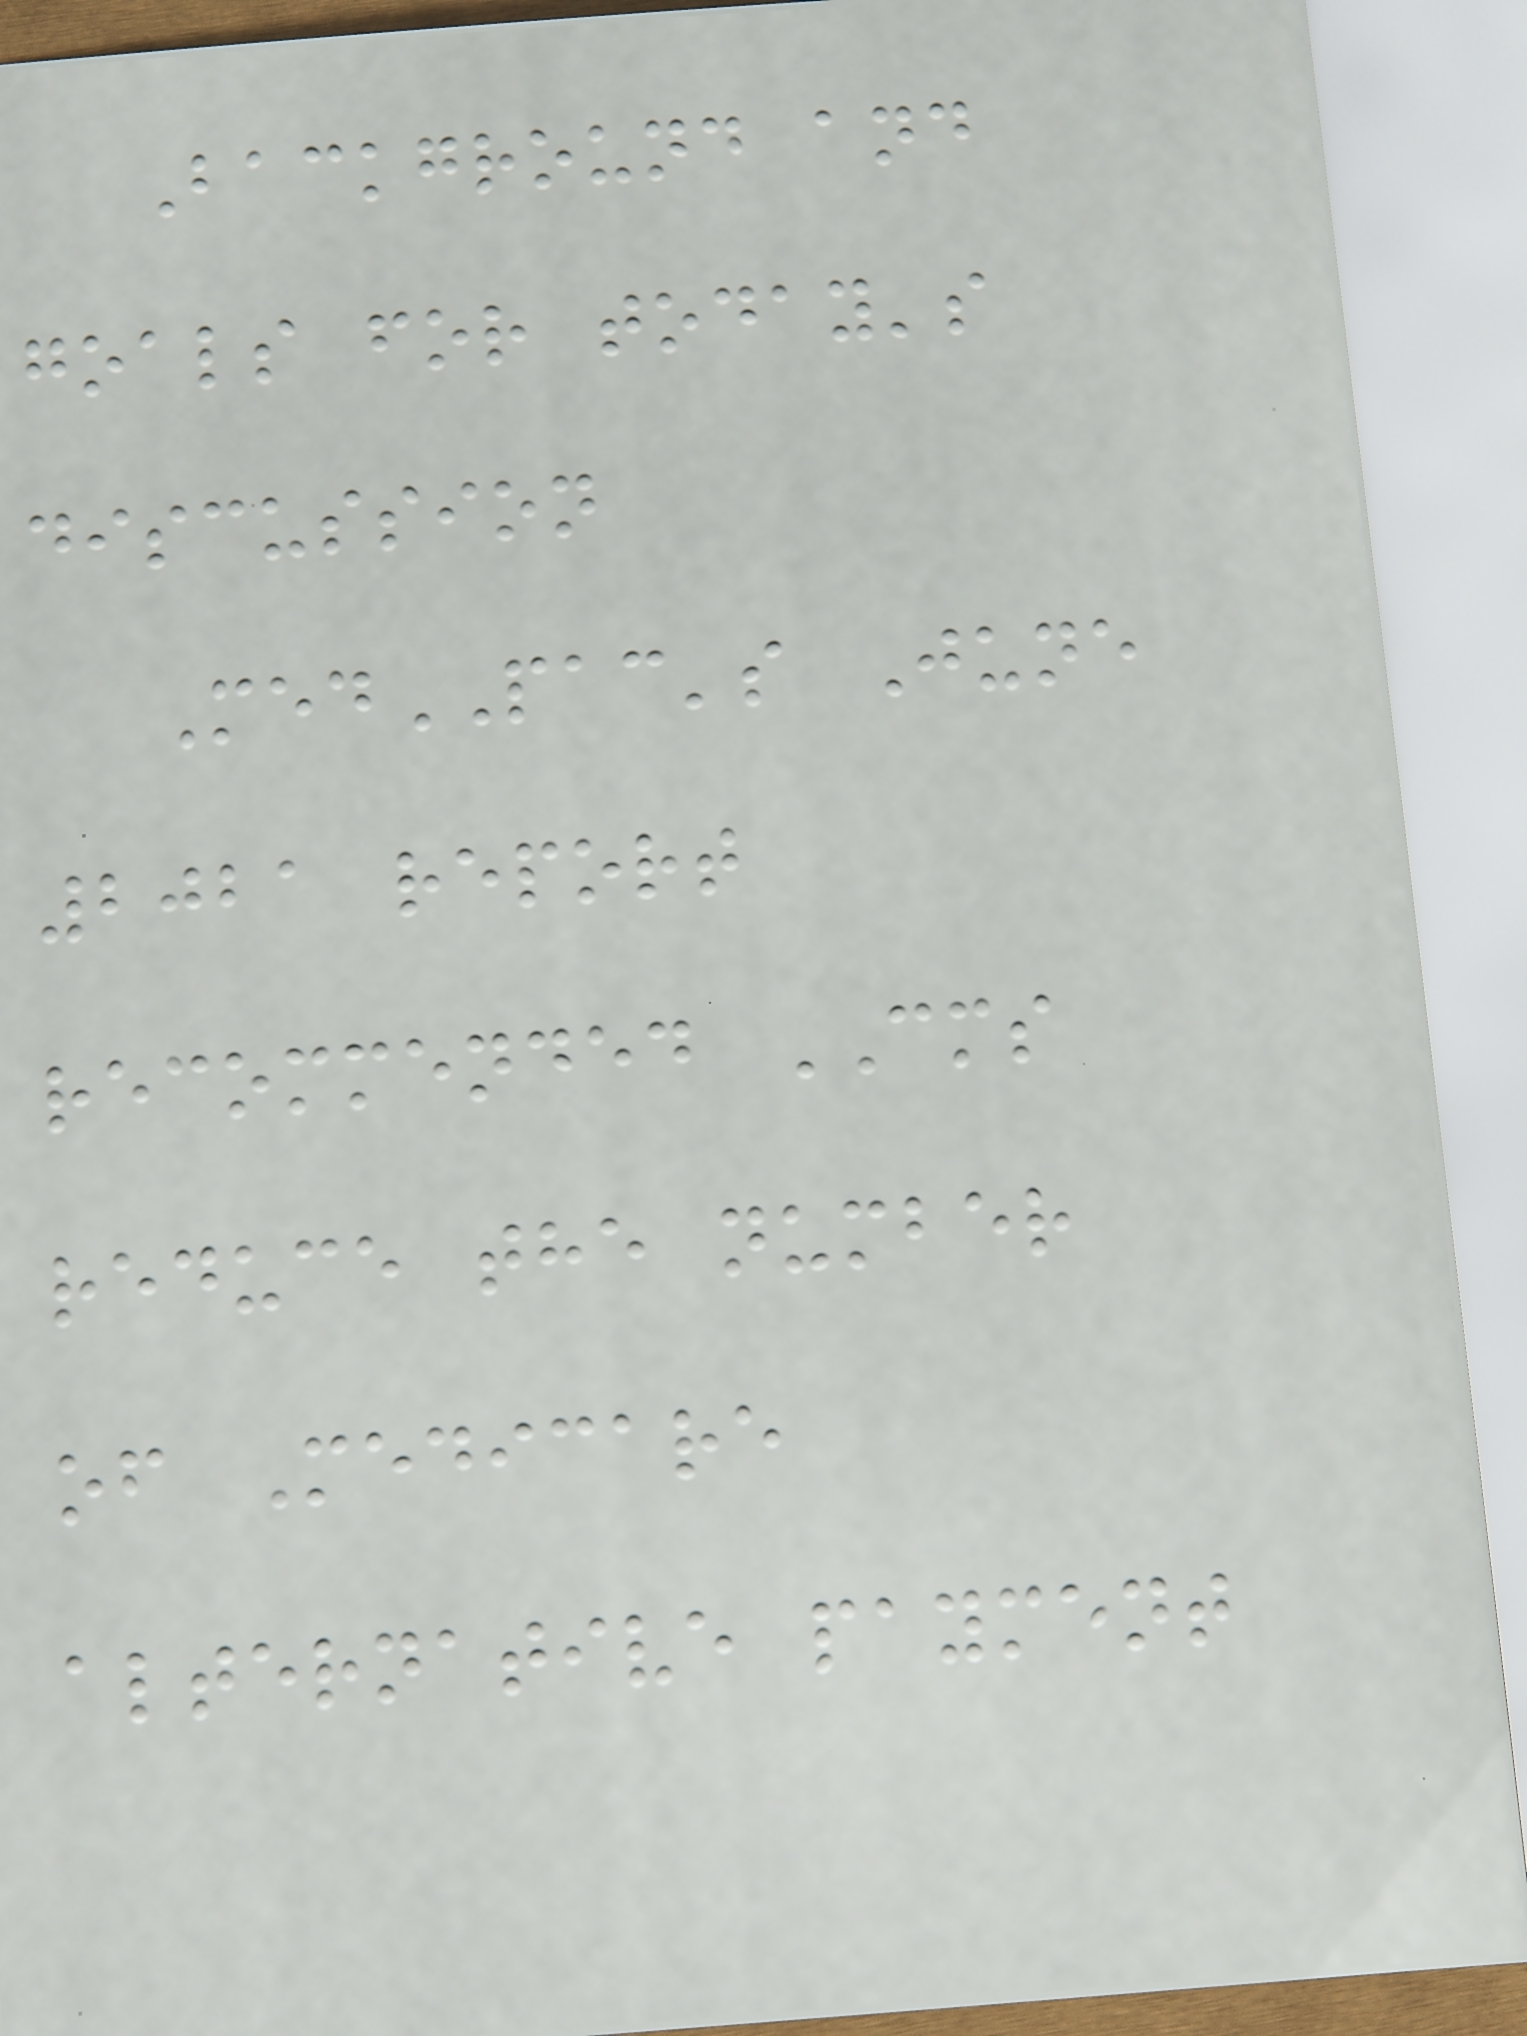Background and
goals for today's
discussion
MedPAC's June
2021 report
recommended CMS
reduce the number
of Medicare
alternative payment
